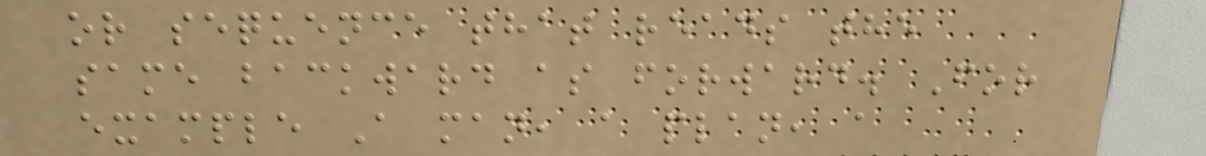or sequence that reads the
same backward as forward. For
example A man, a plan, a
